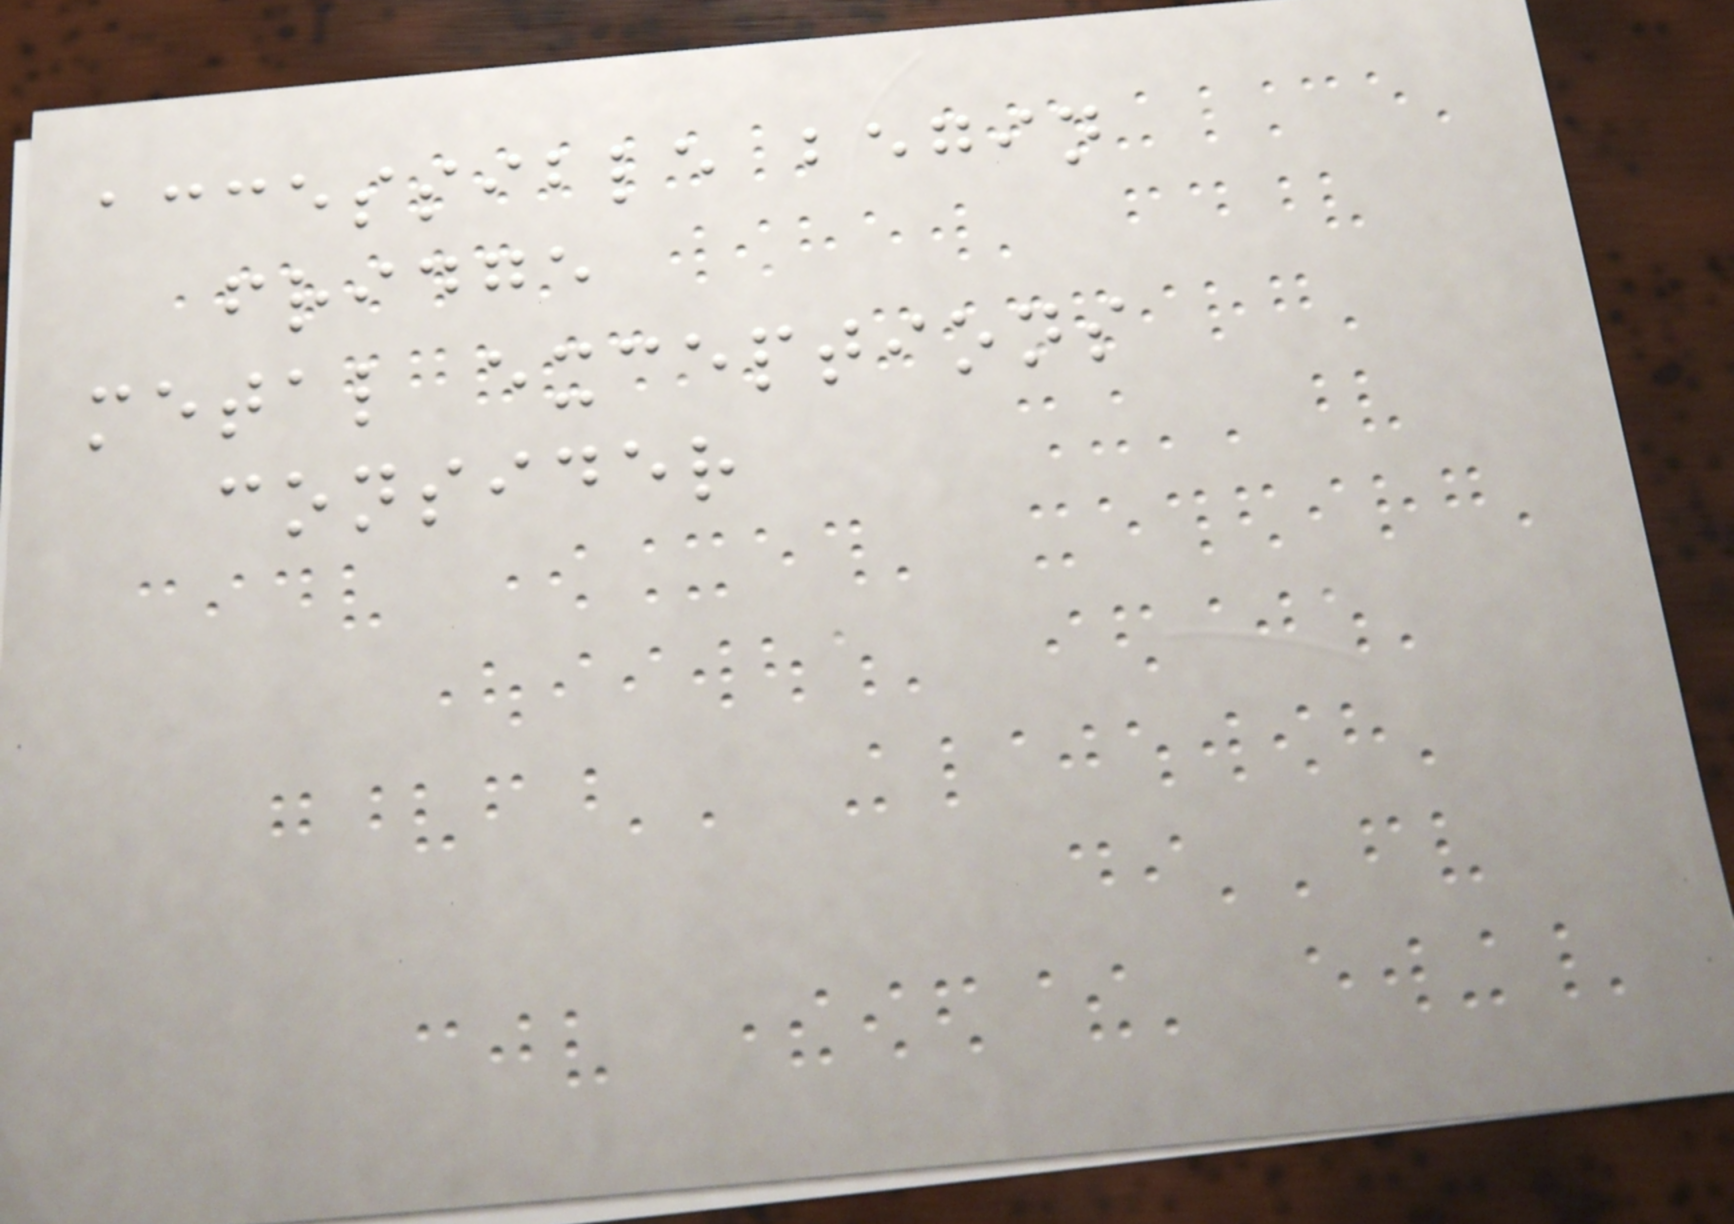accessible begin
fridge
metal exceptions
consider
